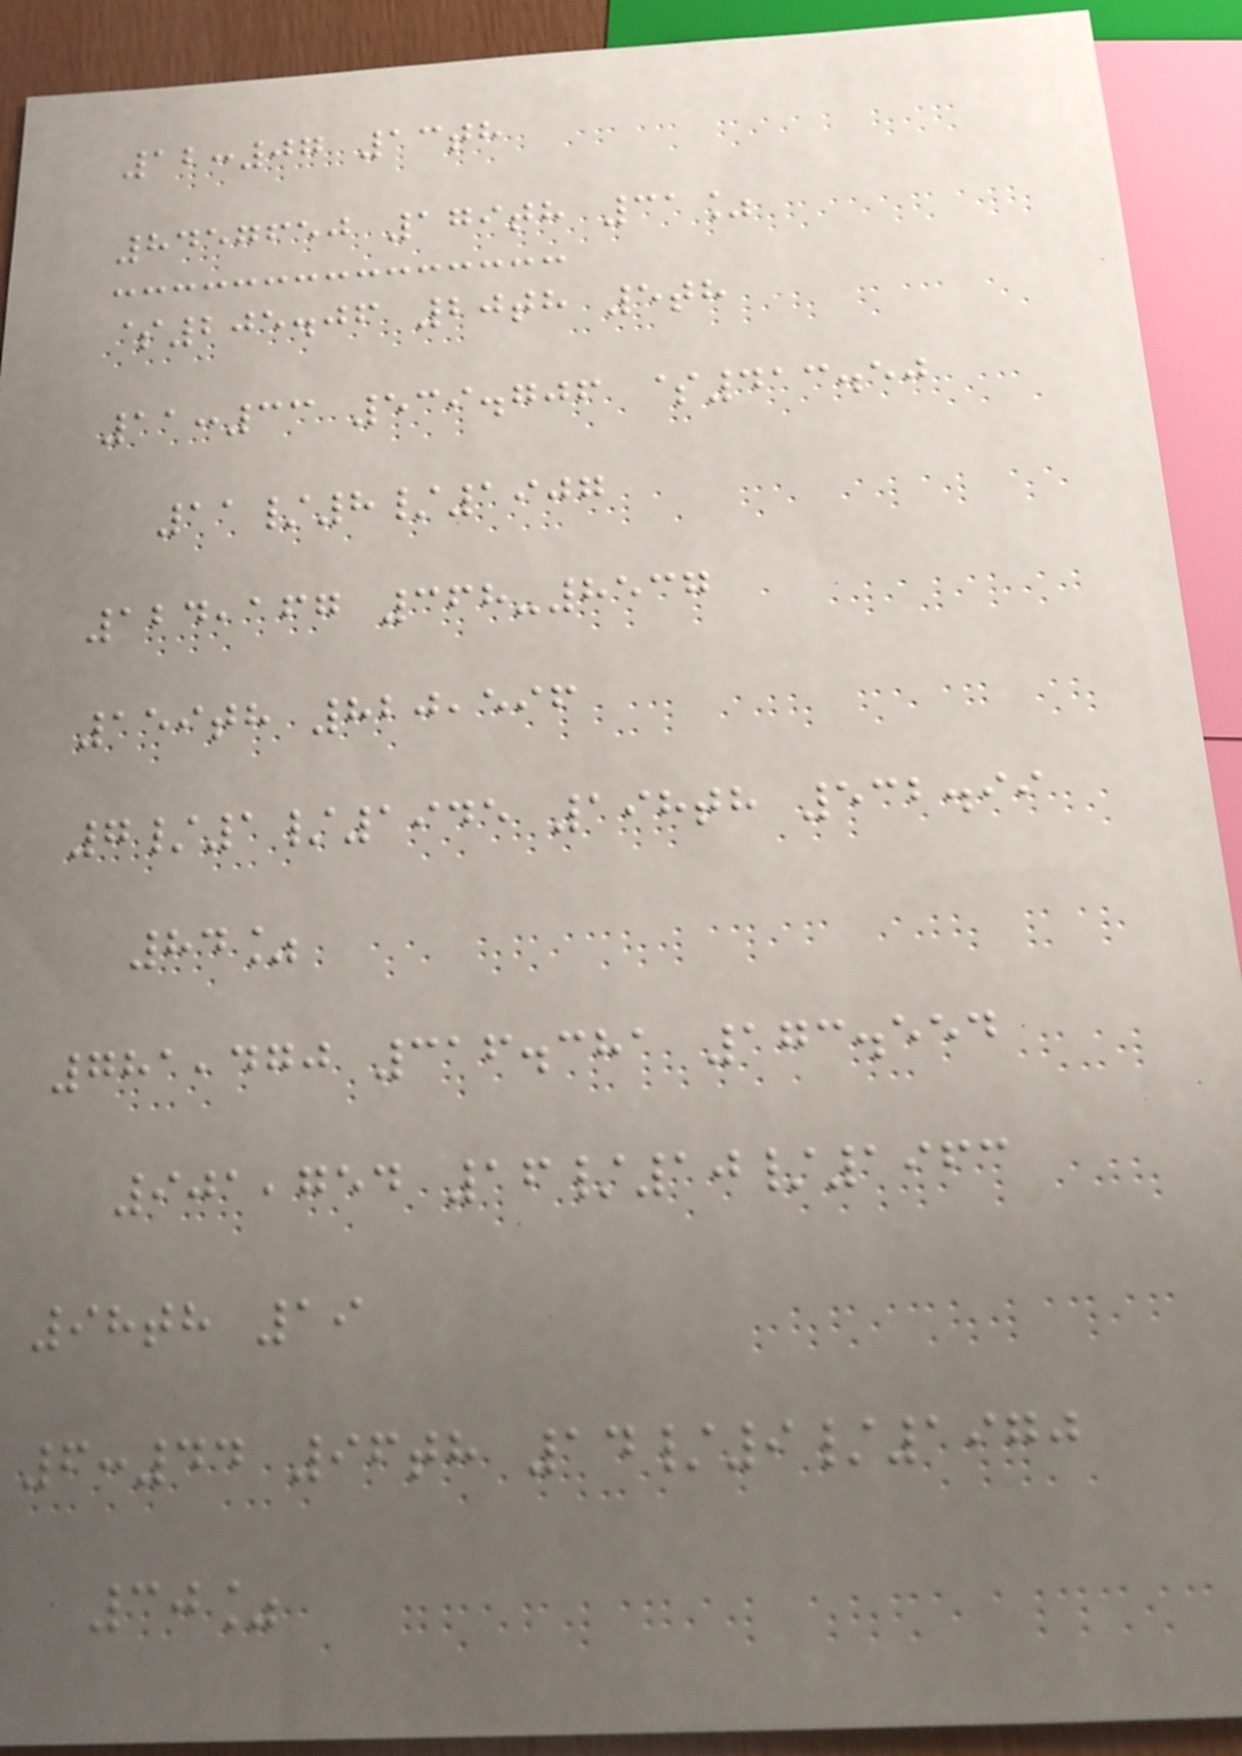12:07 13th
8457650 179th 31%
$205.06 20th 5th
11:33 539.706 $413.50
11/8/1907
124,167 368-8537
159th 820,596
7/1/1945 198th 532.99
84%
781,470 316.381 173.554
901,754 16/10/1963
98th 19
6:44 96th 14/9/1970
30%
